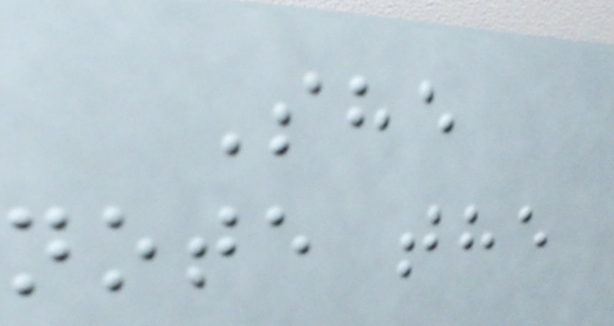She
note the
